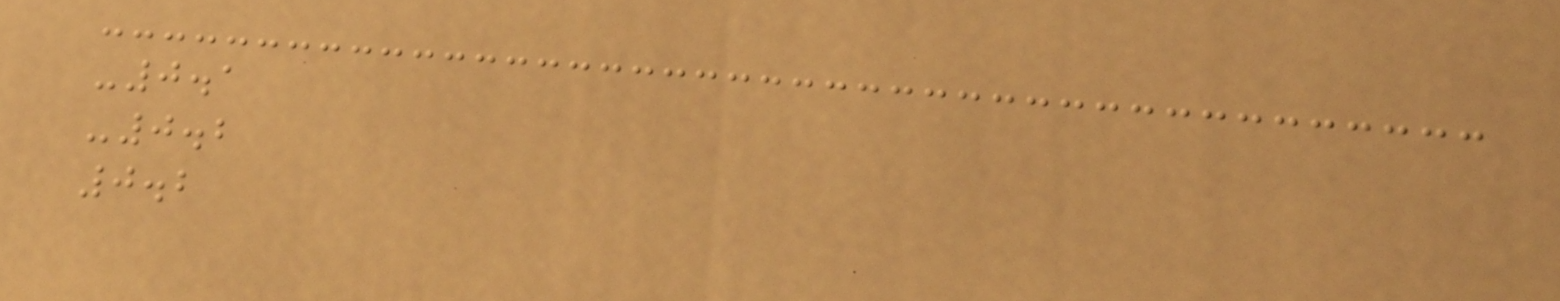-0.1
-0.2
0.2
